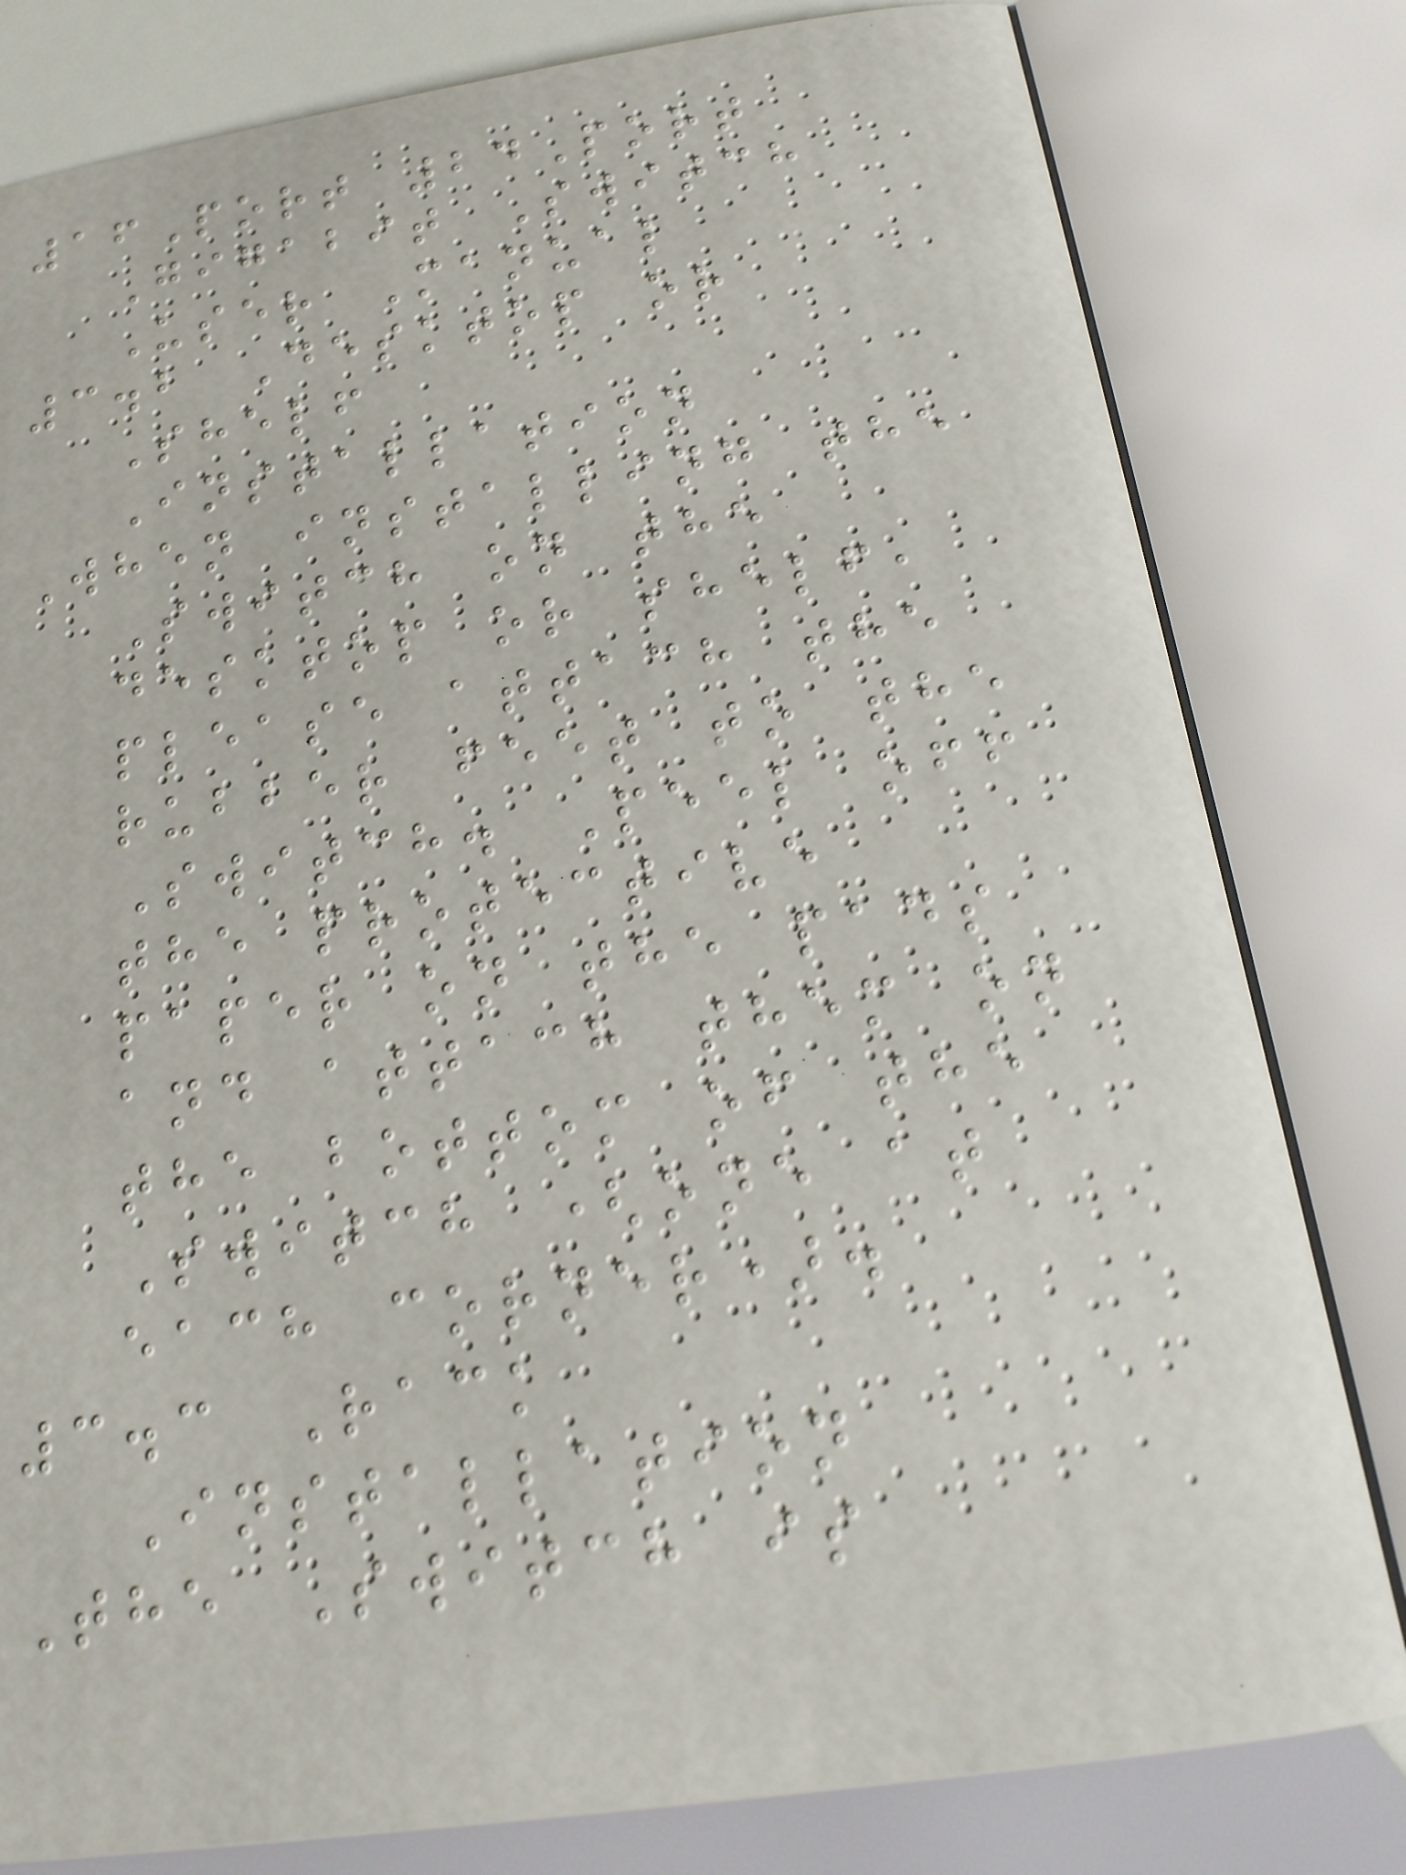16Port 24Port
Gigabit Switch
User Manual
3.2 Desktop or
Shelf
Installation
When installing the
Switch on the
desktop or shelf,
please attach the
rubber feet to the
Switch. Peel off
the protective
paper on the pads
and attach them on
the bottom of the
Switch (one at
each corner).
3.3 Rack
Installation
The Switch is
